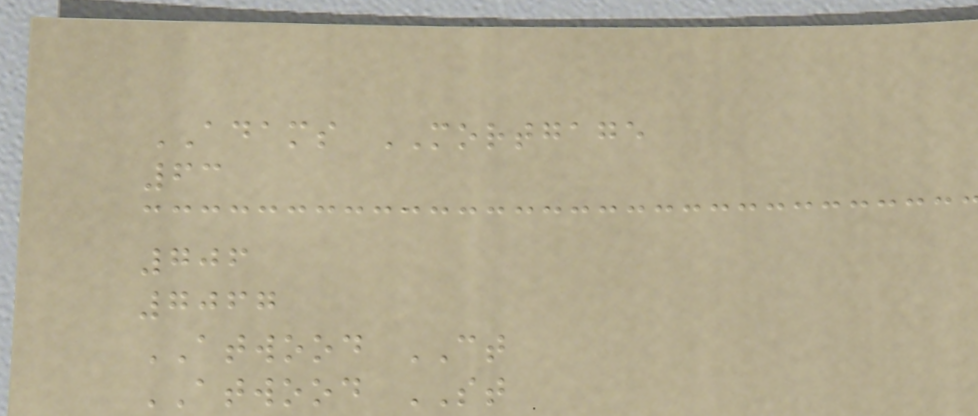ADAMS MORTGAGE
63
706
7067
ATWOOD CT
ATWOOD ST
